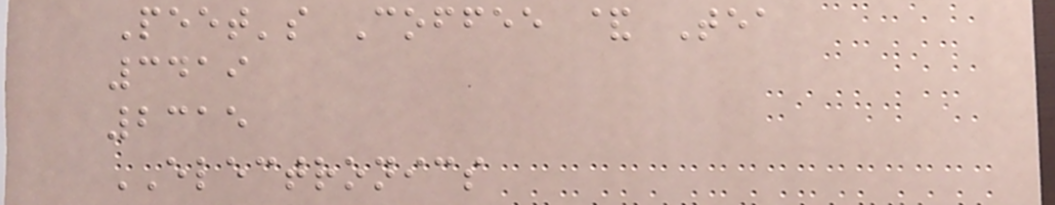Peet's Coffee & Tea
3419
2315
ELECTRONICS
